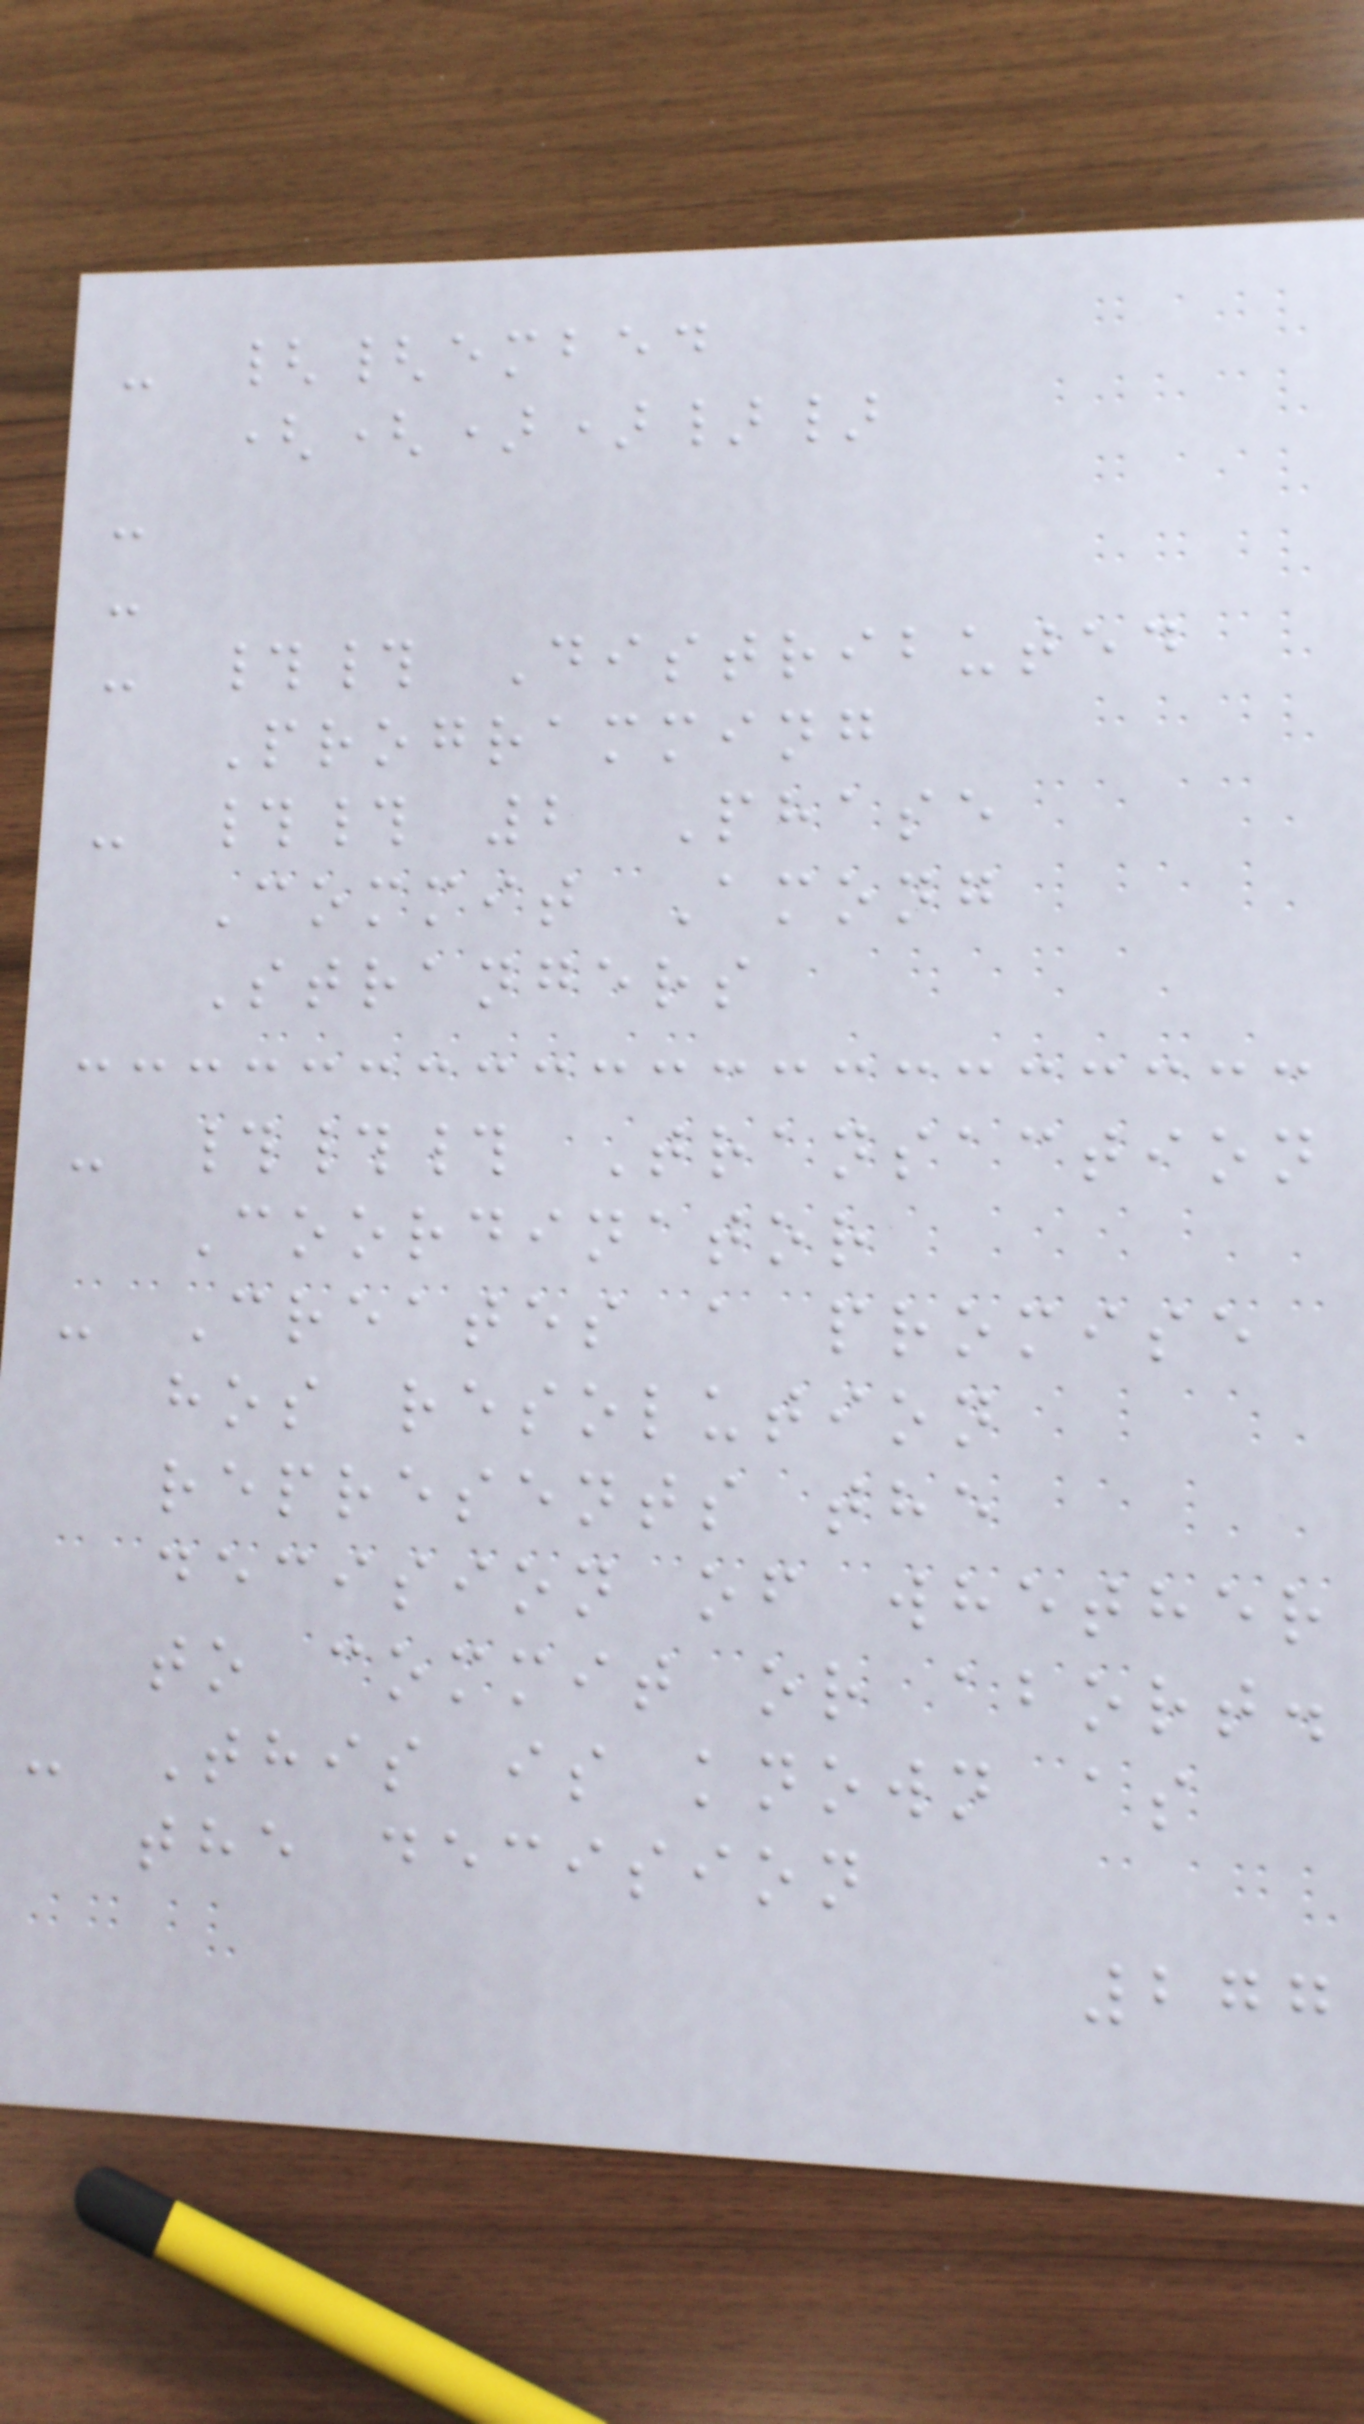- {{embed
(())}}
-
-
- ## Distributed
Programming
- ## 2 Phase
Commit Among
Strangers
- ### Transaction
Coordinator
- Creates a promise
hos resolution
represents the
decision of whether
to commit or abort.
- This is known as
the decision
277
